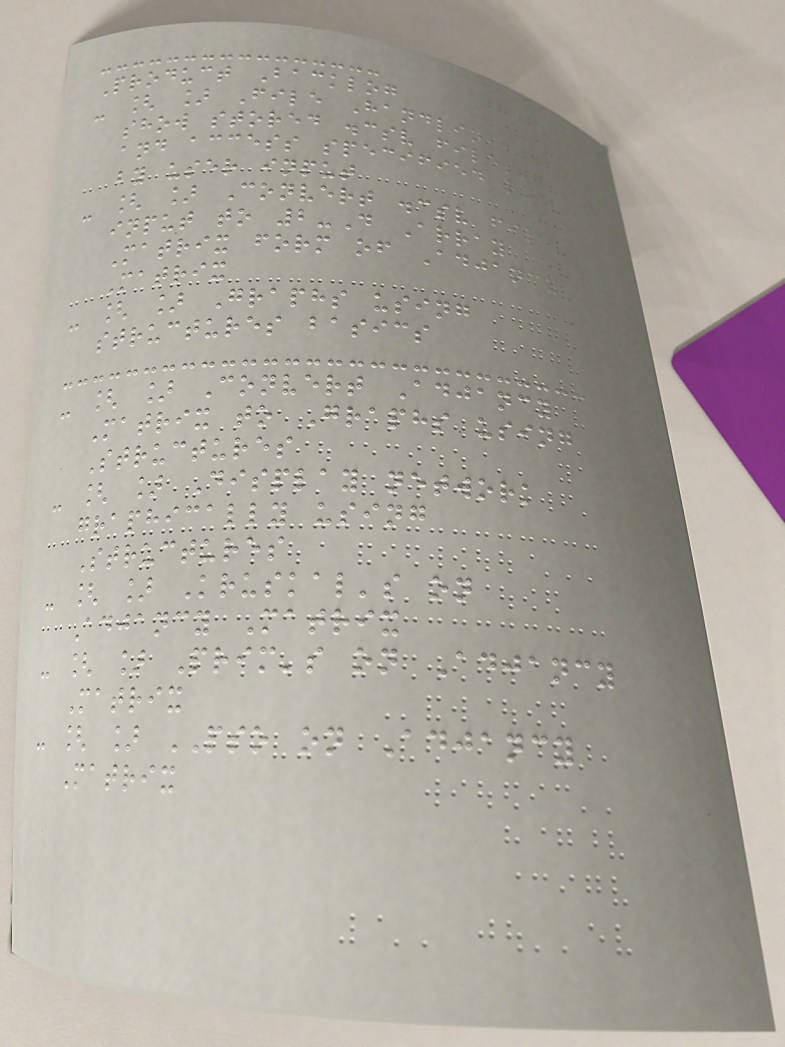Product Backlog
- [ ] File Handling to
show stored .csv files
and access specified one
by user input
- [ ] Convert .csv file
input to 2-D Array
Matrix form of Adjancy
Matrix
- [ ] Graphs using
structures basics
- [ ] Convert Adjancy
Matrix to Graphs using
Structures
- [ ] Display network
graphically using
Structures
- [ ] Kruskal's on
Adjancy Matrix
- [ ] Prim's on Adjancy
Matrix
- [ ] PSO on Adjancy
Matrix
